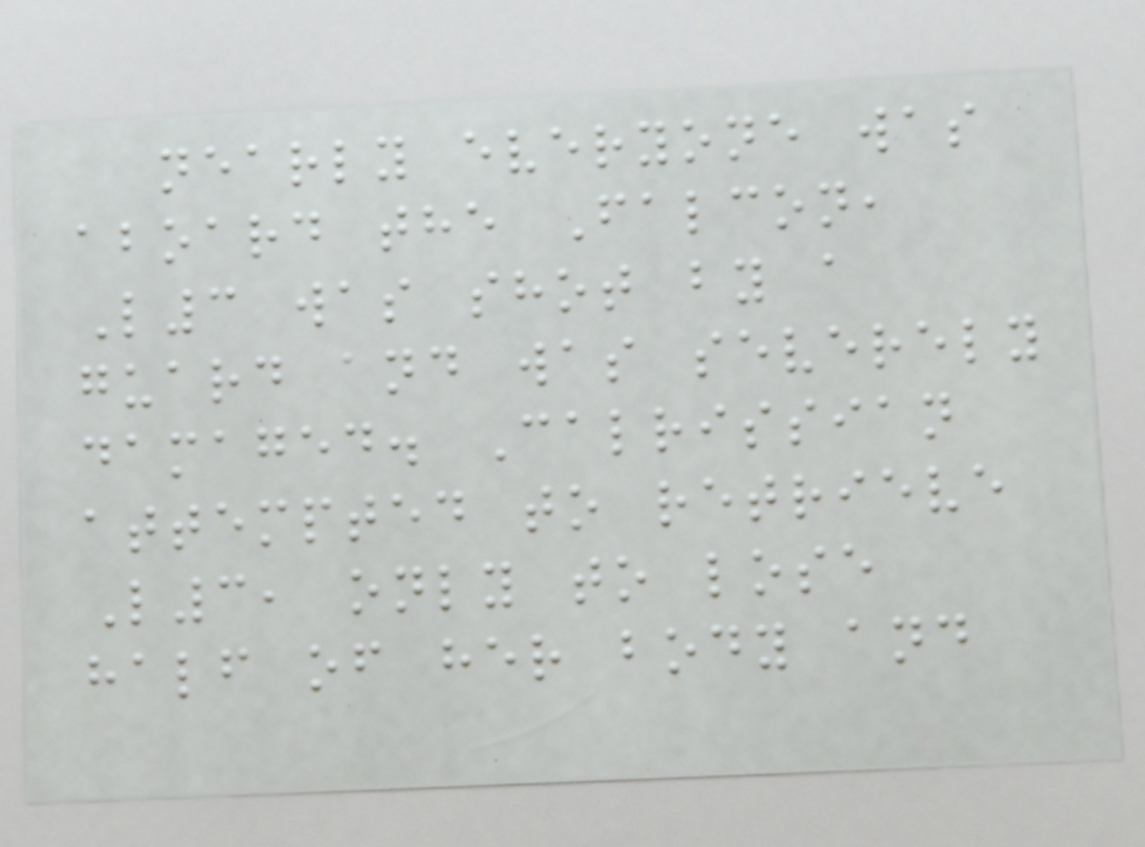nearly everyone was
aboard the Falcon,
L3 was shot by a
guard and was severely
damaged. Calrissian
attempted to retrieve
L3, only to lose
half of her body and
